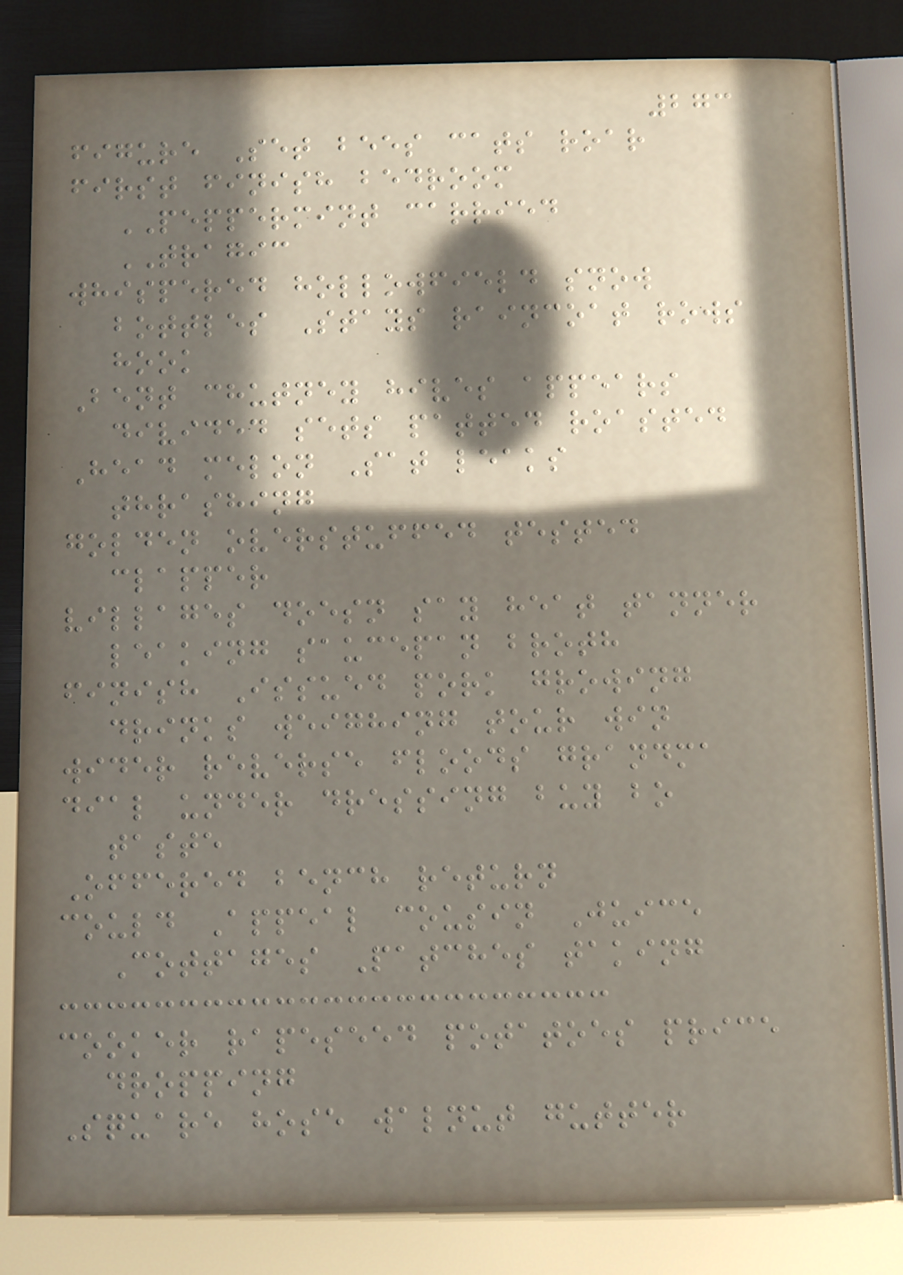273
figure Set bees cats roar
first finish bedroom
PEPPERMINT carried
TRAGIC
whispered hollowfield snow
bottles Stays raincoat rows
hook
Bent chutney hives appears
divided sets patted roasted
Head melon Sat leaks
thrashing
golden overstuffed tested
clapper
villages doesn say heat tanner
leaking saucepan broth
finish Issued pork growing
drinks weighing tour win
wider reverse floods grandma
dial under dressing buy bo
taste
Offered bench return
could Appeal cousin Juice
Cottages Patches taking
cooker rapeseed potatoes price
dropping
Square hose walnut gutter
